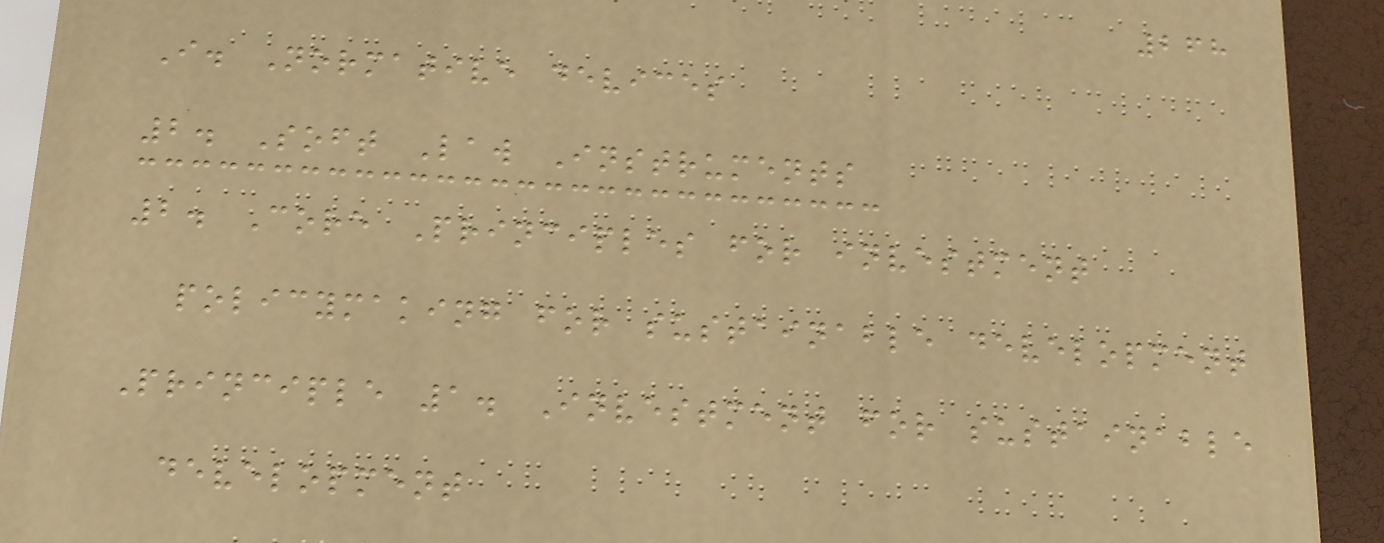268
I. Normative devices
2. Soft Law Instruments
2. Core Principles for investment
policymaking for sustainable development
Principle 1. Investment for sustainable
development
